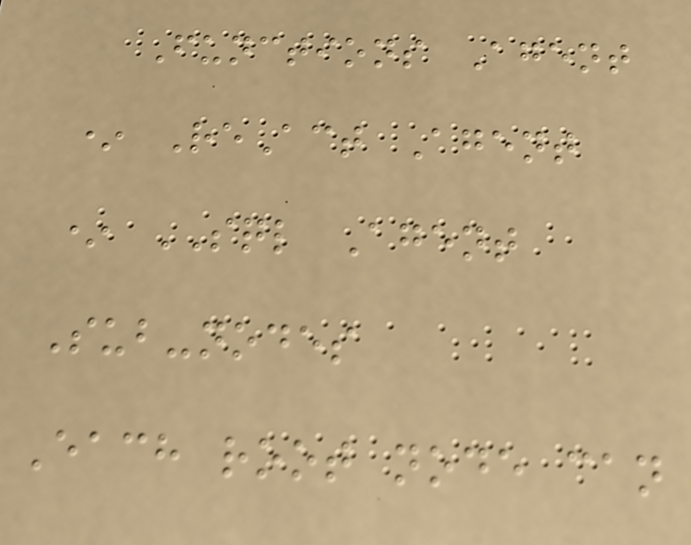Functions Agent
* ReAct Agent
* SQL Agent
Sub-nodes
Each root node can
